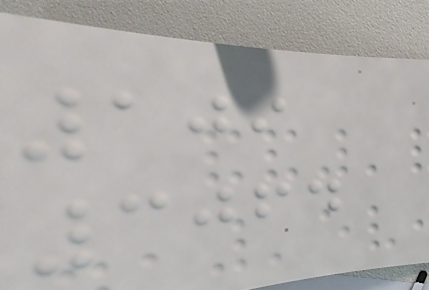109
3064
